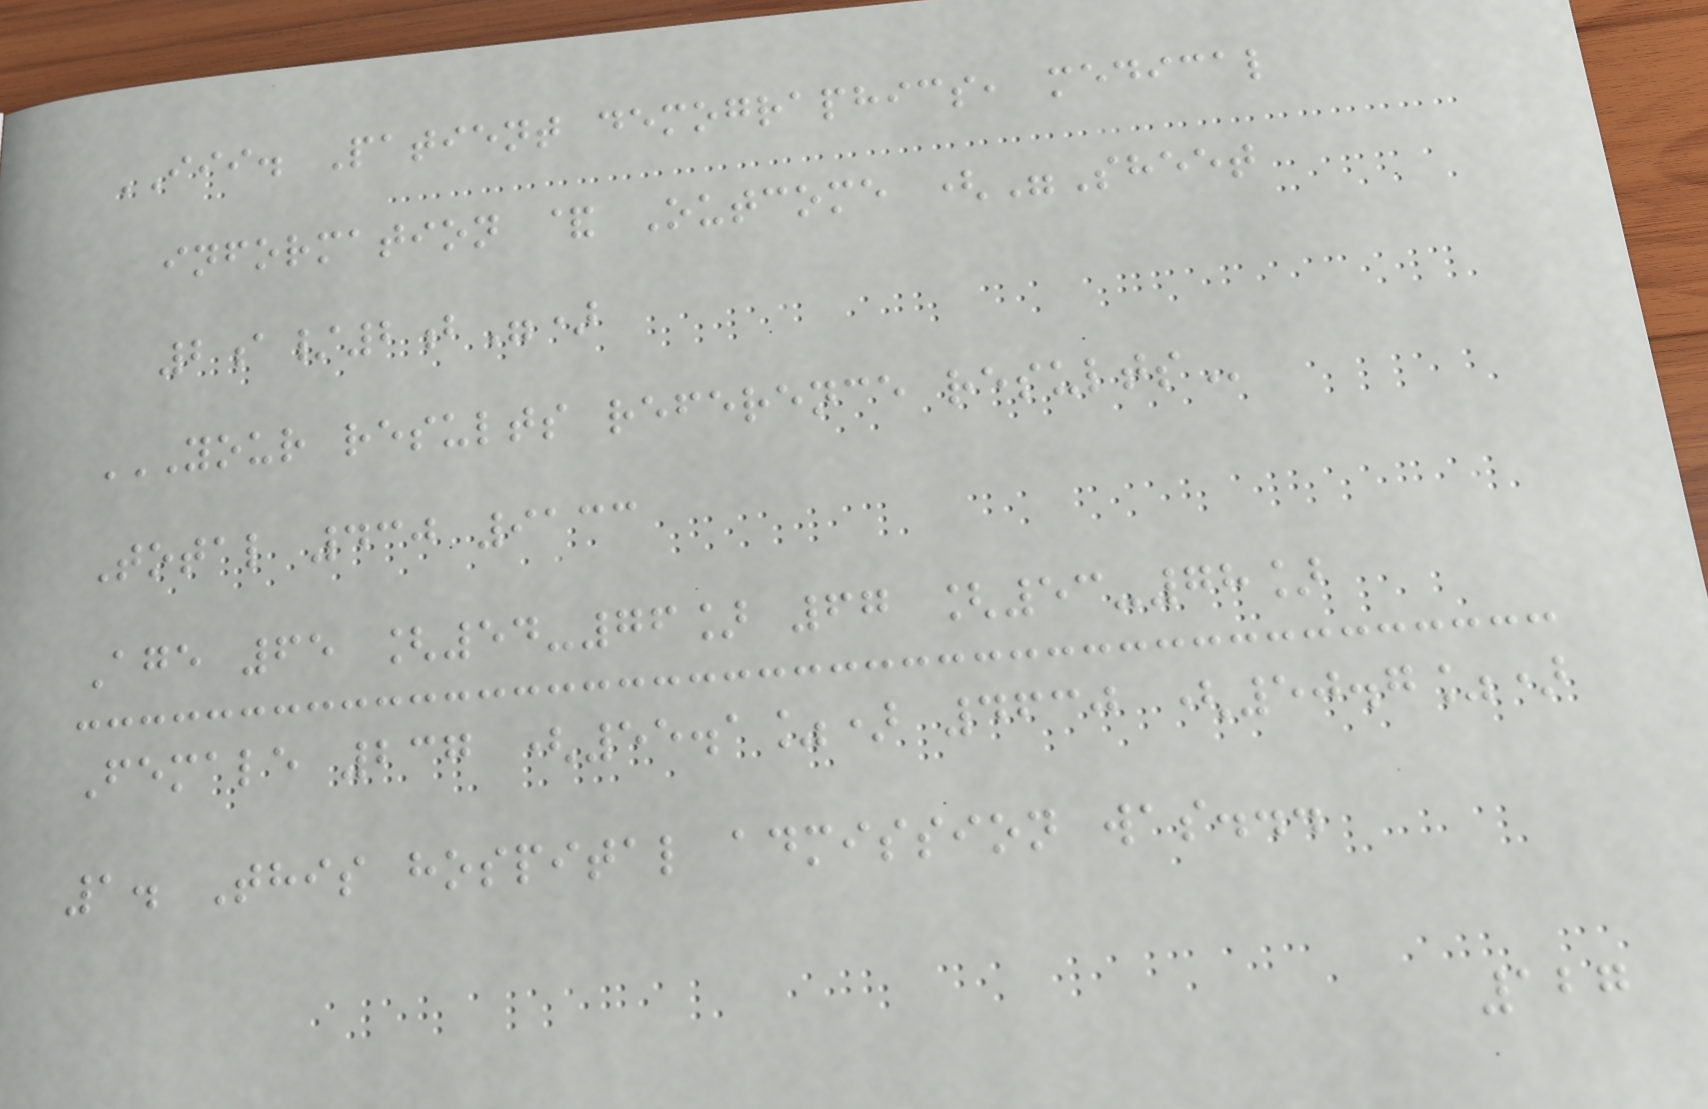III. Patient demographics, medical
information & Outcome ("Sheet
2a/2b")
YOUR RESULTS REFERENCE RESULTS
Total 430 9133
Age 65 [54-76] 67 [53-78]
Female 237 (55.1%) 4630 (50.7%)
1. This hospital admission was...
127
